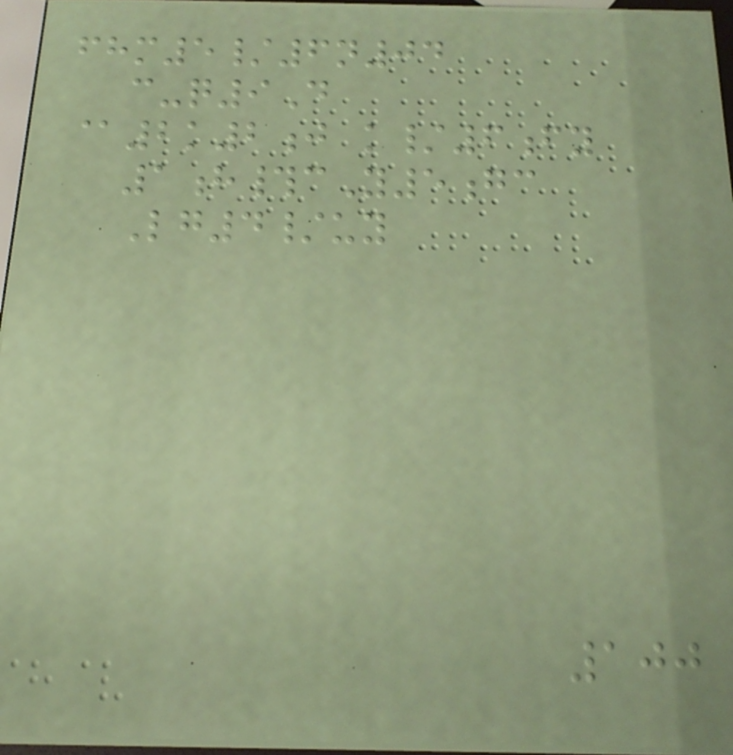fhm5/6n04
c-q9D
@2k2j k/6fy
1h#cY5gc
Lg4/uy
100
